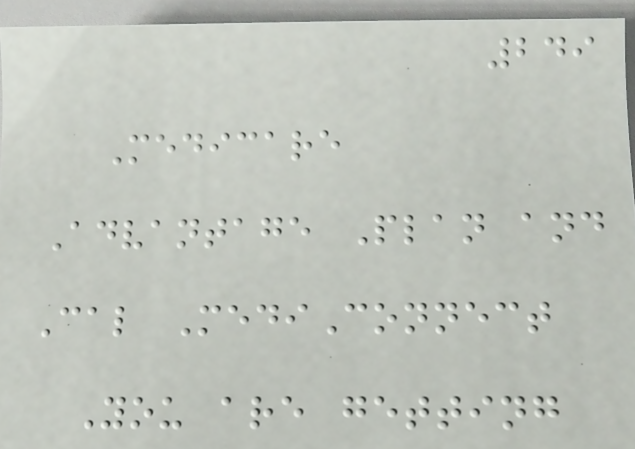249
Medicare
Advantage Plan and
Cal MediConnect
You are getting
